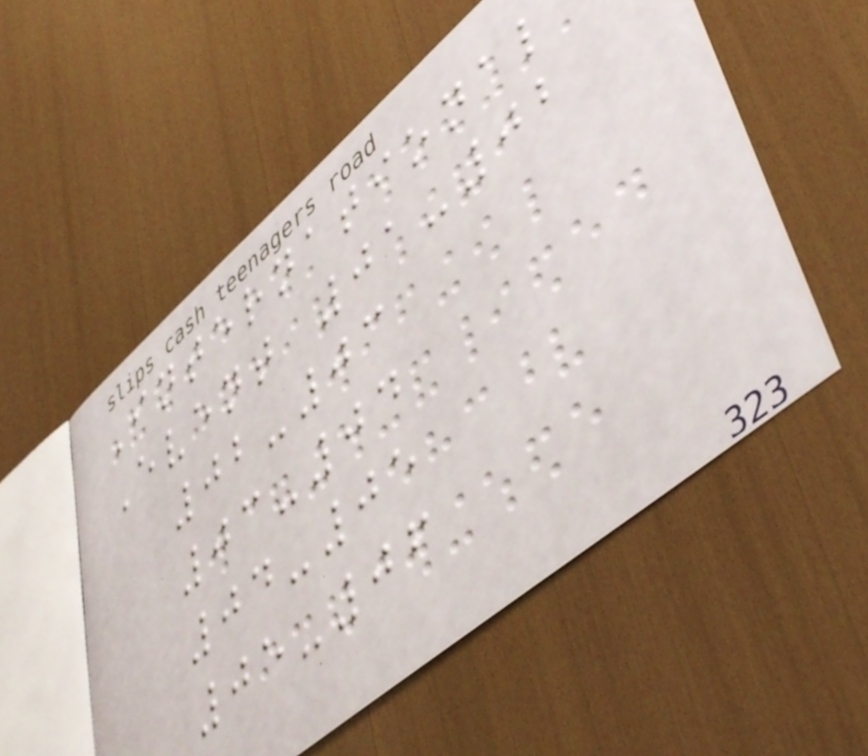International
Event 01-02
02-03
03-04
04-05
05-06
